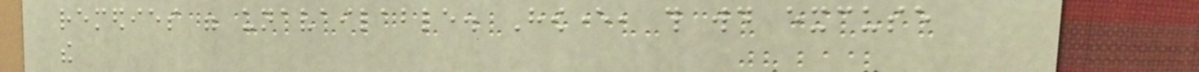remedies were unavailable. However, this would excuse
the
